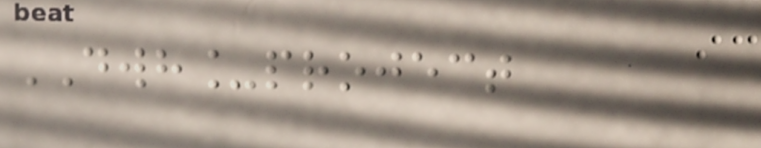DWH_project
